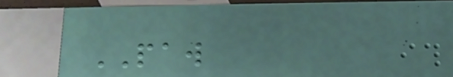PAW
